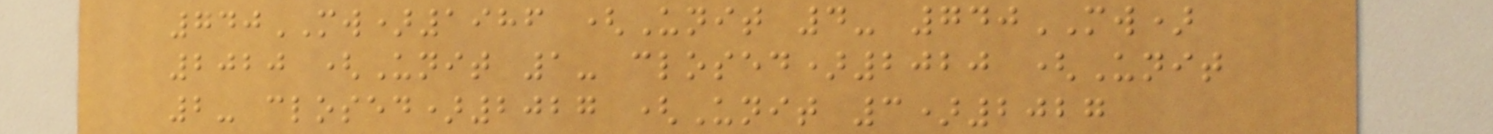740MW)1986 (Unit 4- 740MW)
2020 (Unit 1- closed)2020 (Unit
2- closed)2027 (Unit 3)2027
